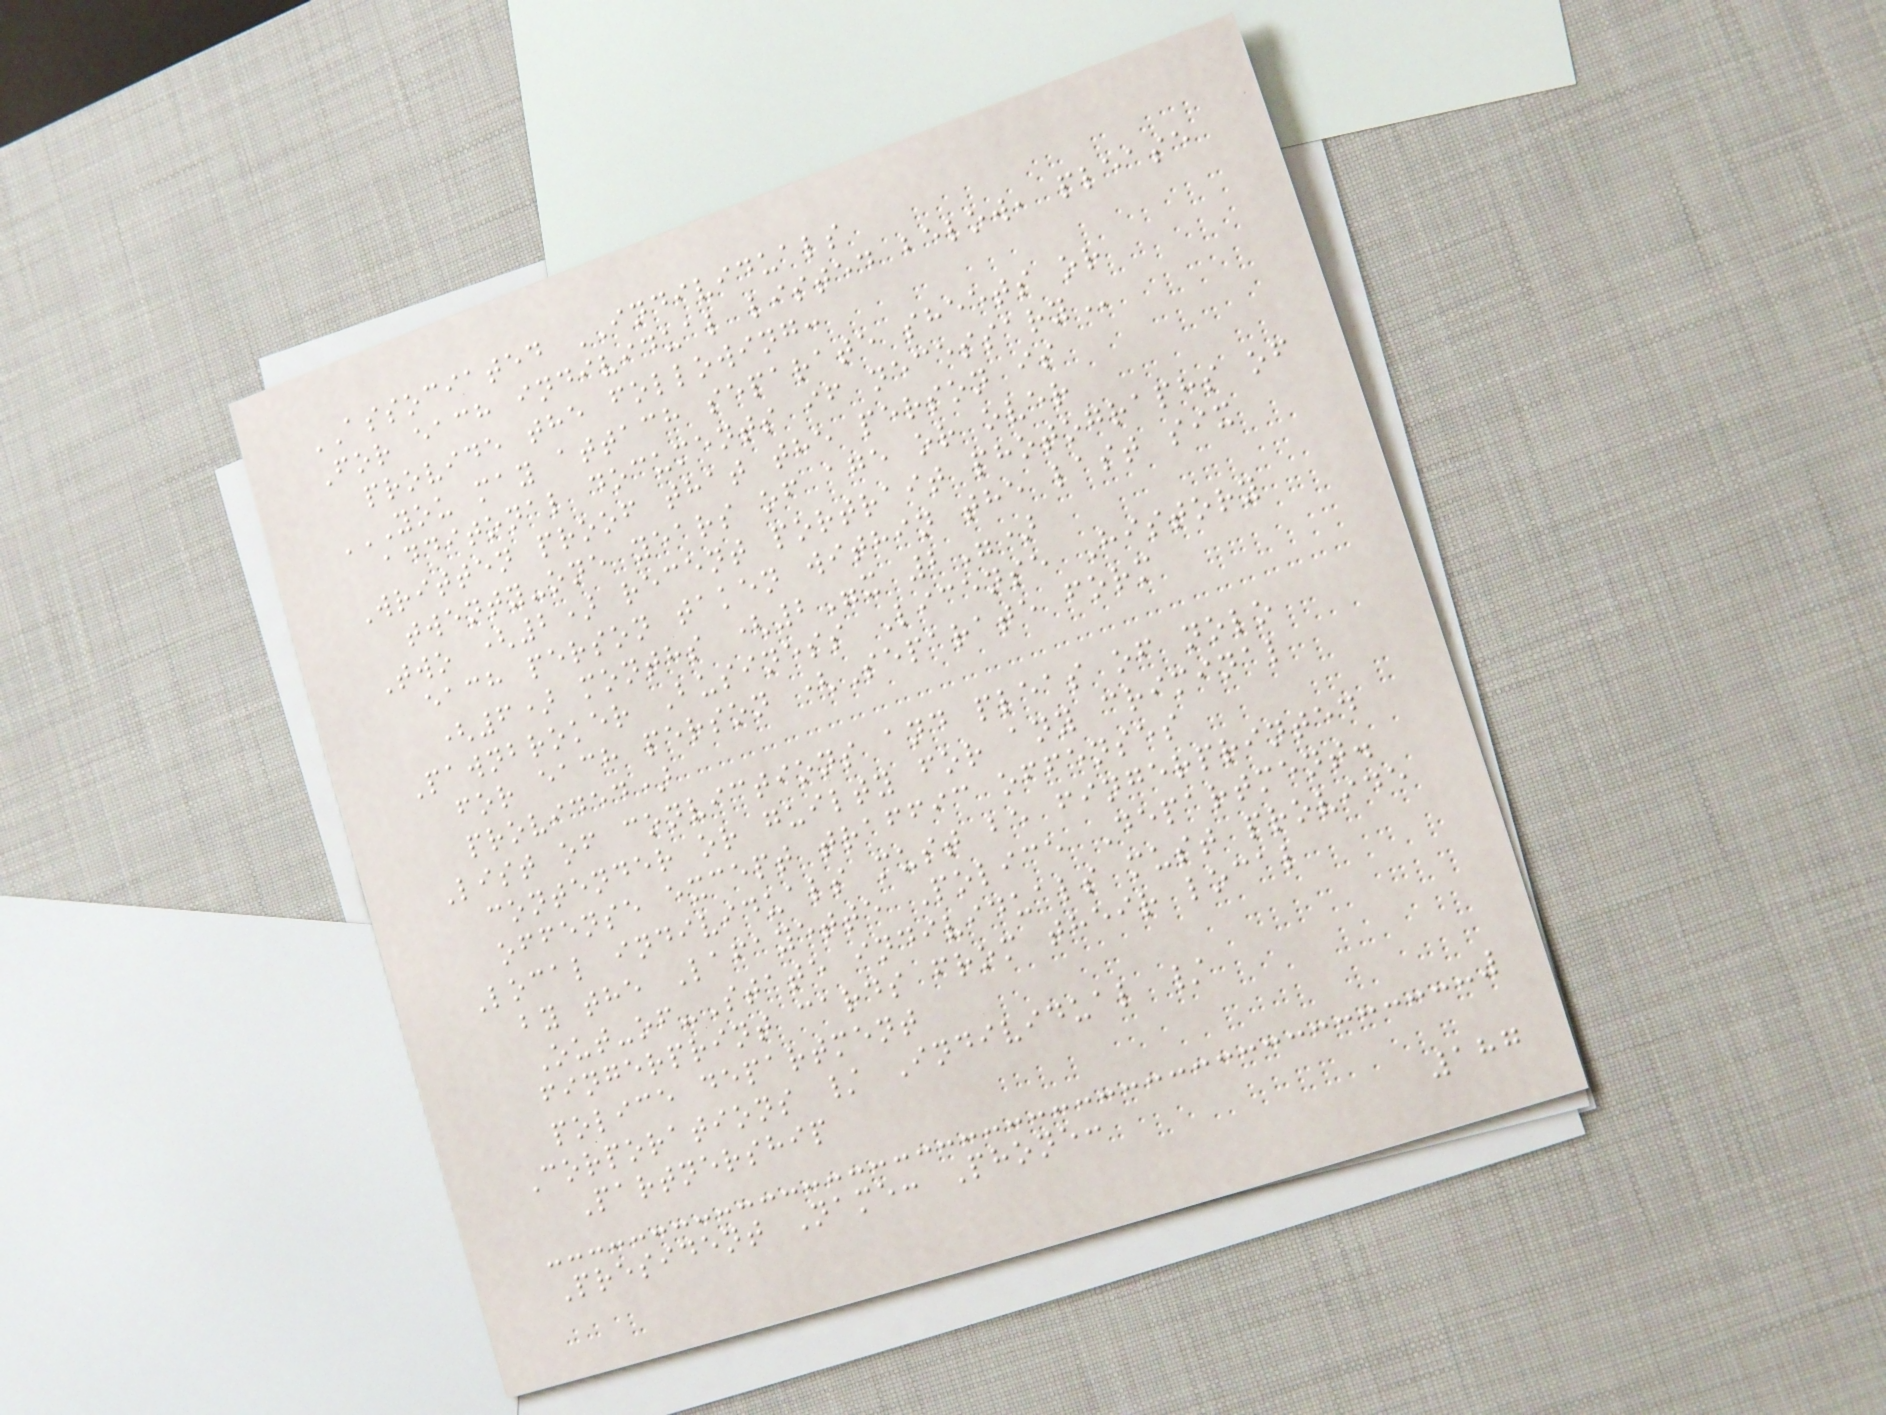ASSOCIATED INDIVIDUALS
For each individual listed below, please
provide the following:
YOU MAY ATTACH SEPARATE SHEETS OR
ADDITONAL DOCUMENTS IF NECESSARY
Written proof that the person is
twenty-one years of age or over
Two (2) recent portrait photographs of
each person taken within the last six
(6) months (2"x 2")
Pawnbroker Business License History
for each person (Separate form
provided)
List of convictions and pleas of nolo
contender or guilty for any criminal
offense except traffic offenses
Local individuals must be fingerprinted
by the Lafayette Police Department.
Out-of-State individuals must provide
fingerprint cards from their local
police department
Corporations / Individual /
Partnership
President Name: Phone:
187
